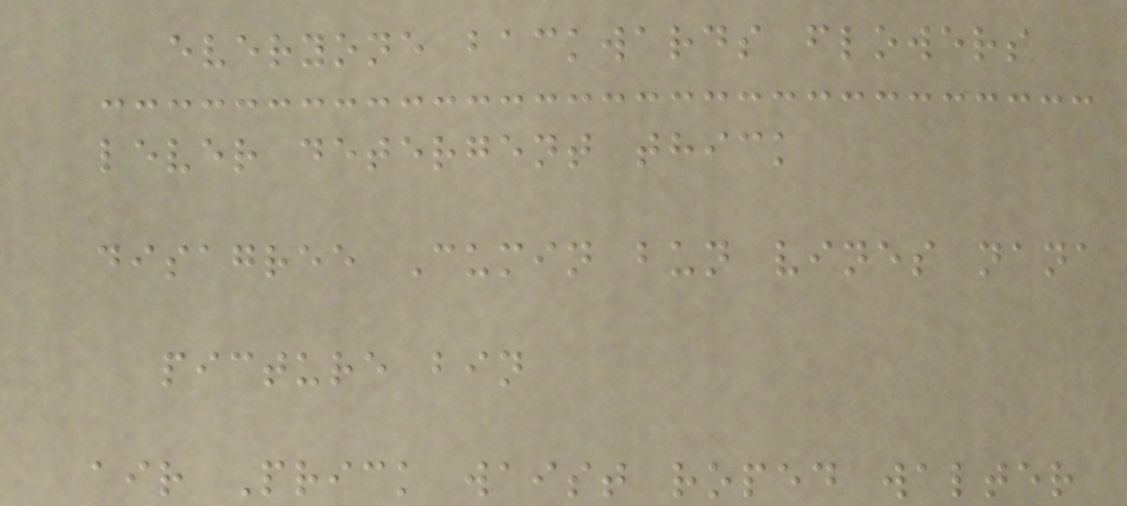everyone backwards flowers
lever detergent thick
disagree Cumin bun vines nana
picture bin
air Prick waist roped walter
